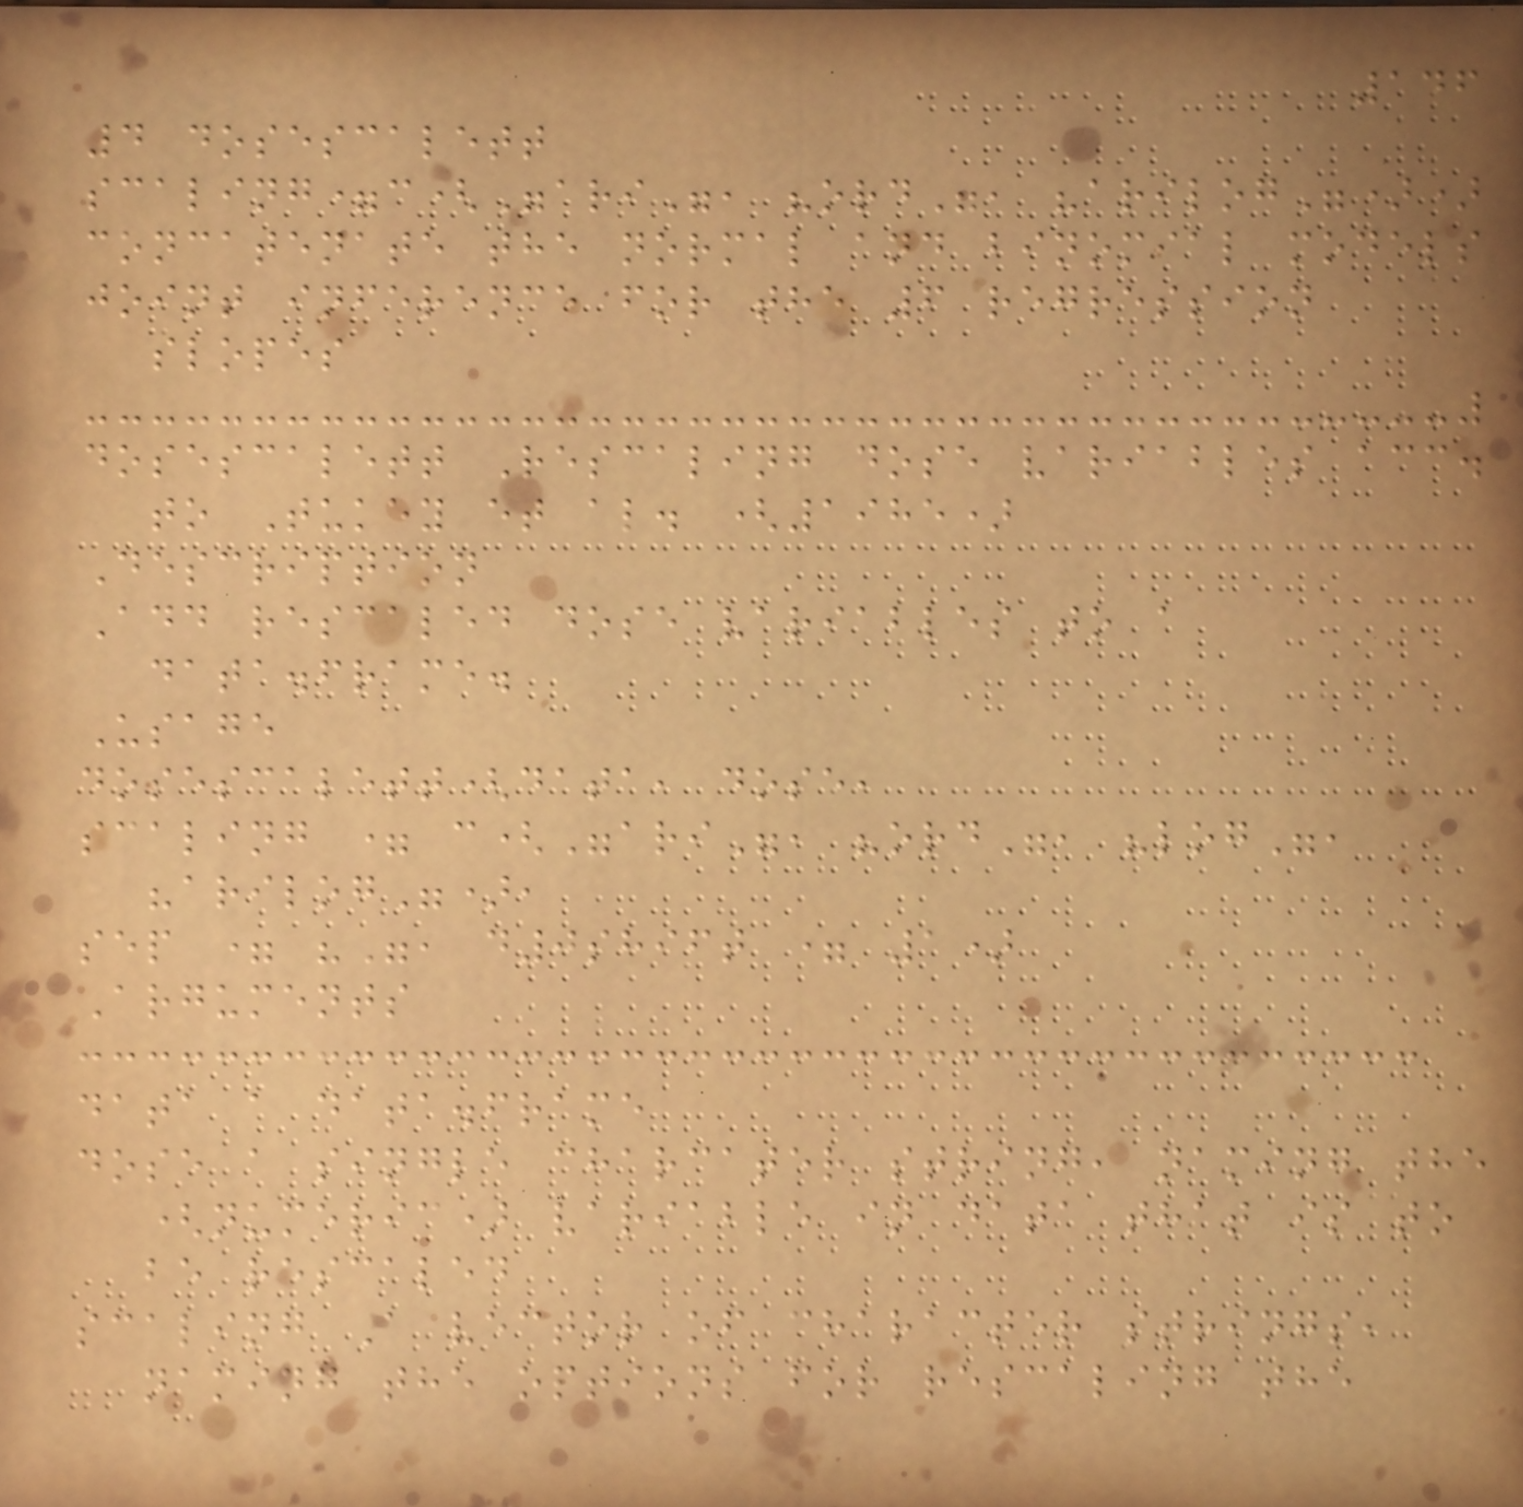146
4 dosescalett
scaling=c("ari", "ord", "arilog"))
concatenate the normal and binomial models
joint inference for the 6 regression
slopes
dosescalett Rescaling dose variables acc.
to Tukey et al. (1985)
Description
Add rescaled dose variables to a
data.frame.
Usage
dosescalett(data, dose,
scaling = c("ari", "ord", "log",
"arilog"),
sep = "", d0shift = 1)
Arguments
data a data.frame
dose a single charcater string, naming the
(numeric) variable in data that is to
be rescaled
scaling A vector of character strings,
naming the options for rescaling the
